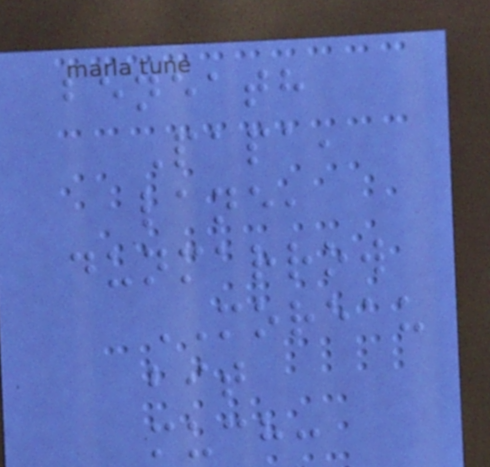beneath
Papa,
lane,
dunmarrow
MOREAU
bit
much:
